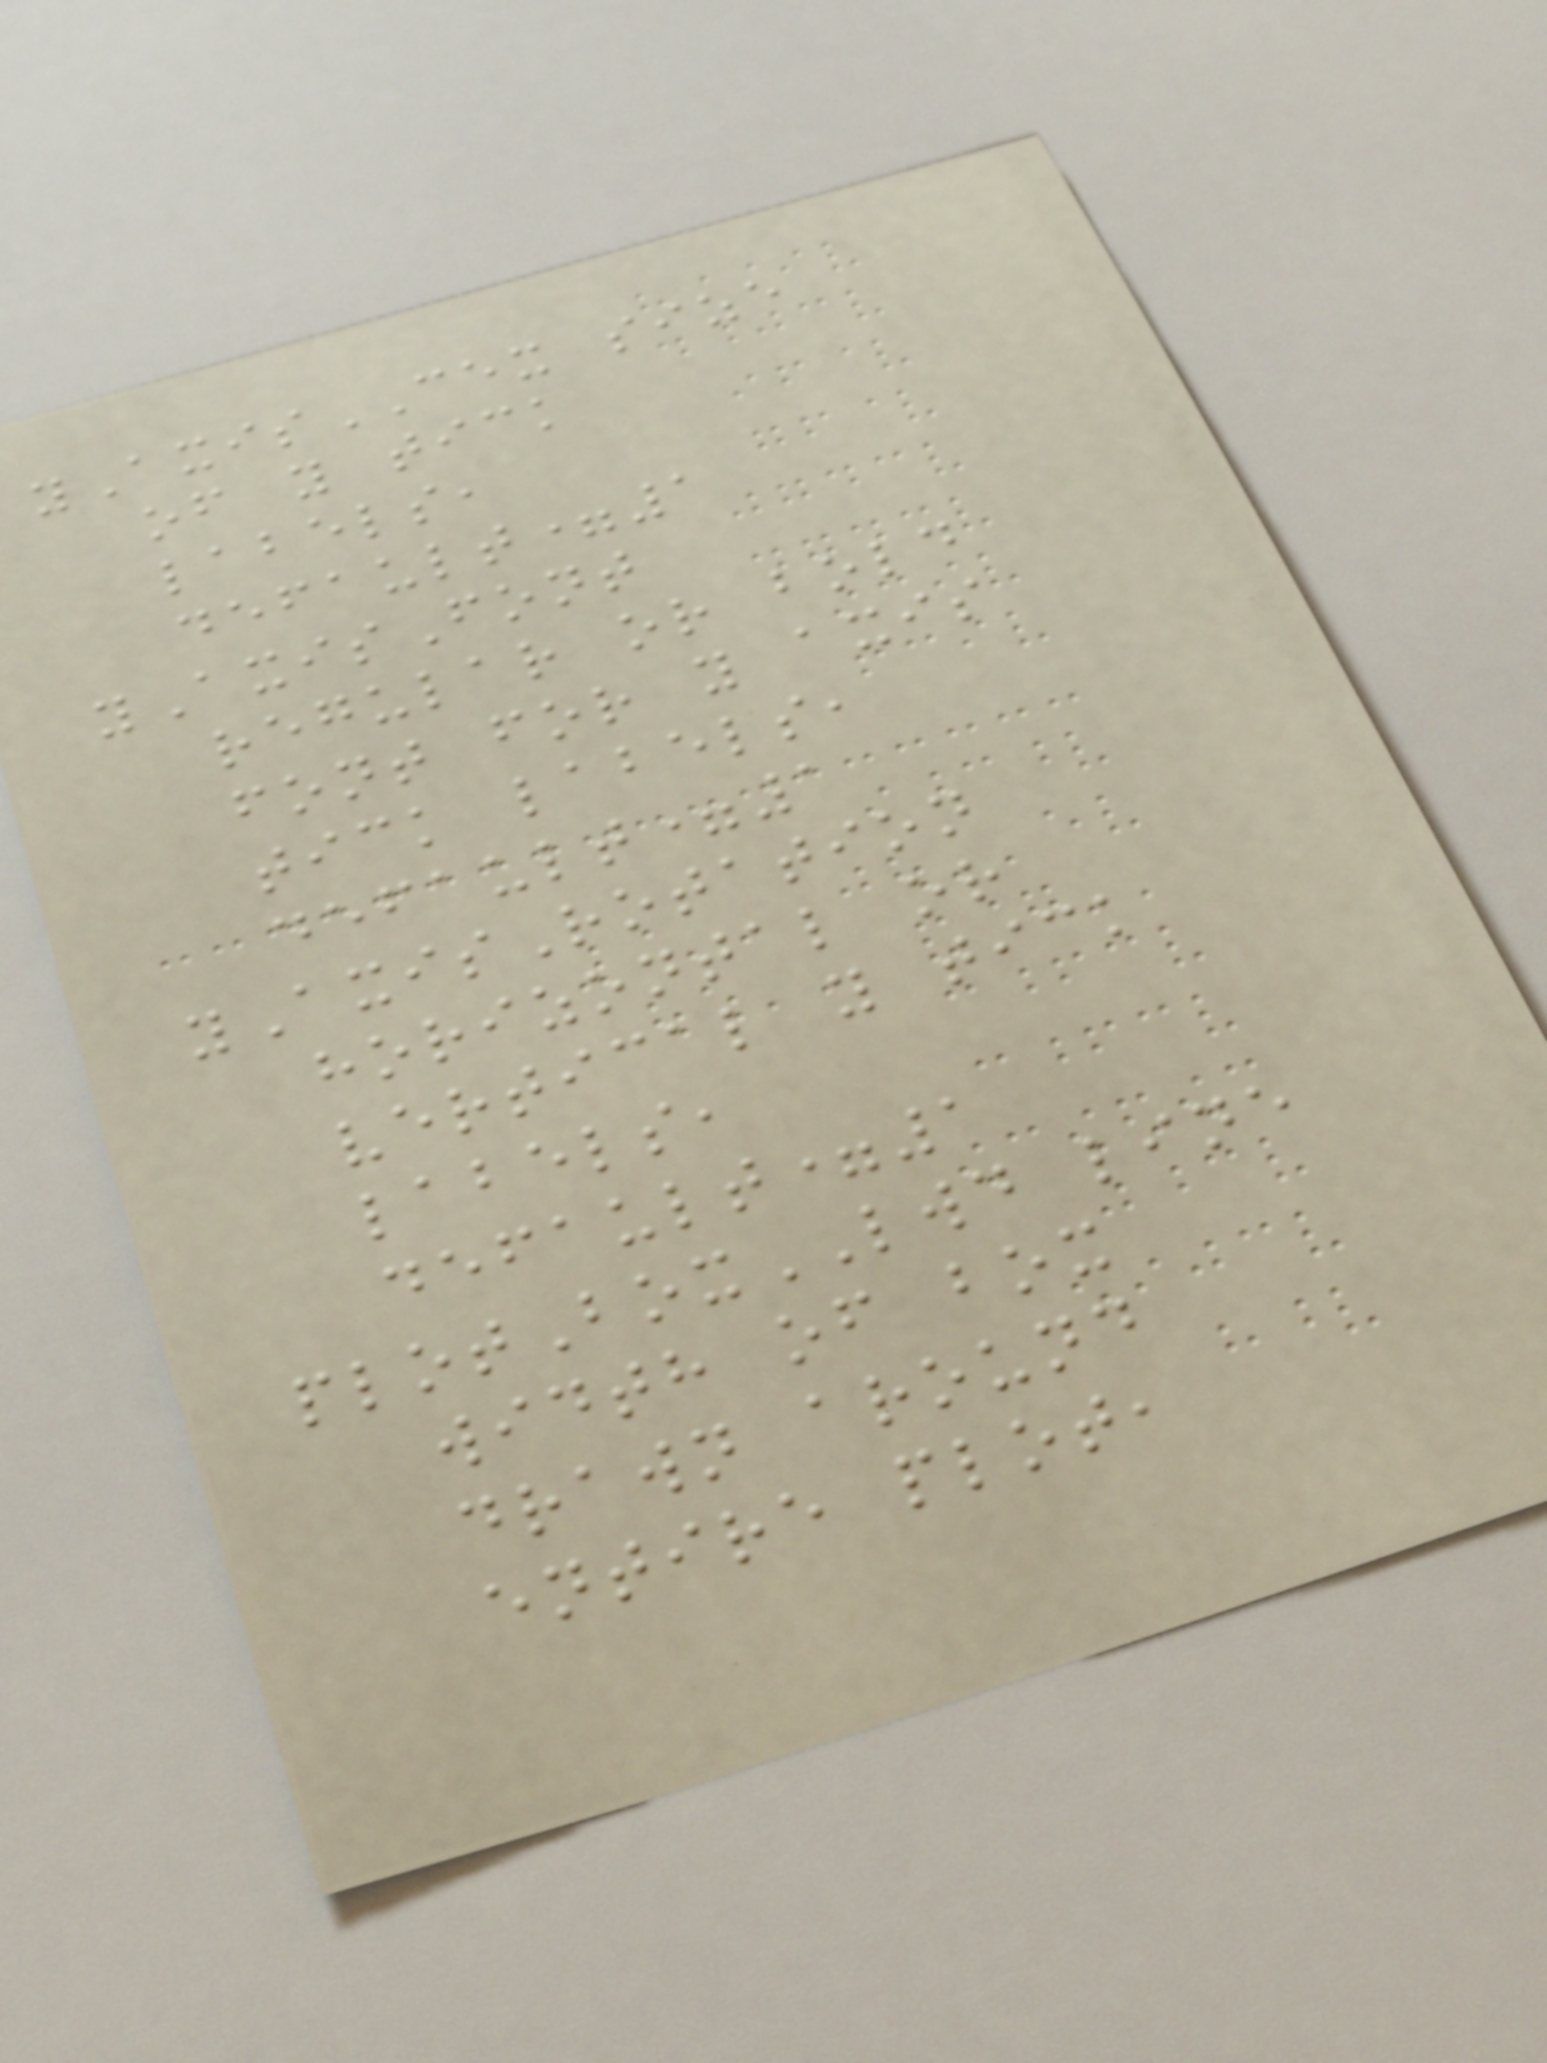yAxisCEX size
of y tick
labels,
default=1
yAxisFont
regular or bold
font for y axis
tick labels,
default=1
yAxisRotation
horizontal or
vertical y tick
labels,
default=1
plotBoxLWD line
width of box
drawn around
entire plot,
